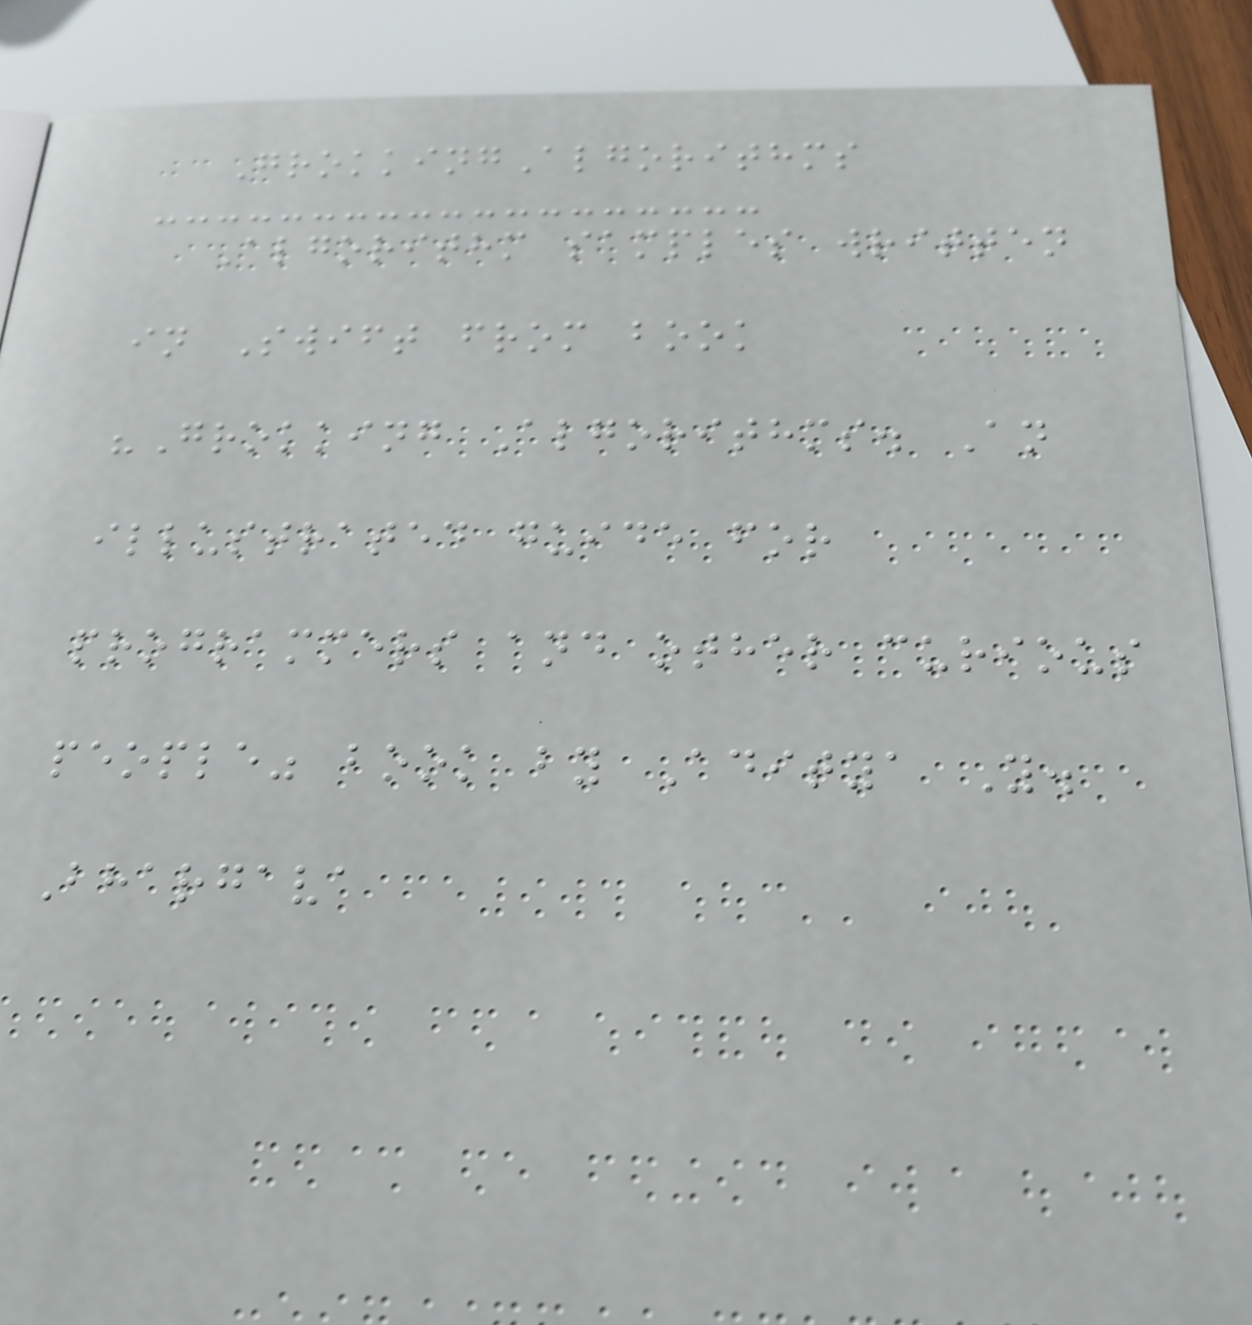GrokkingAlgorithms
Algorithm samples written
in Swift from book
"Grokking Algorithms. An
illustrated guide for
programmers and other curious
people" book by Aditya Y.
Bhargava
